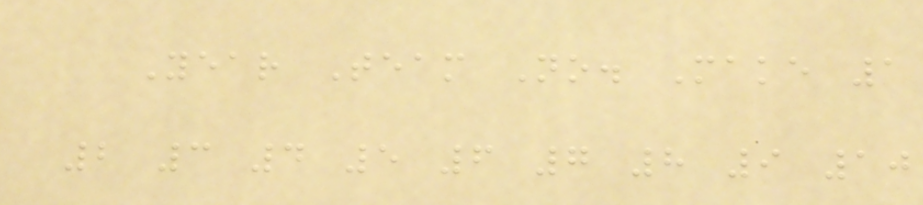Year Team No. Make 1
2 3 4 5 6 7 8 9 10
